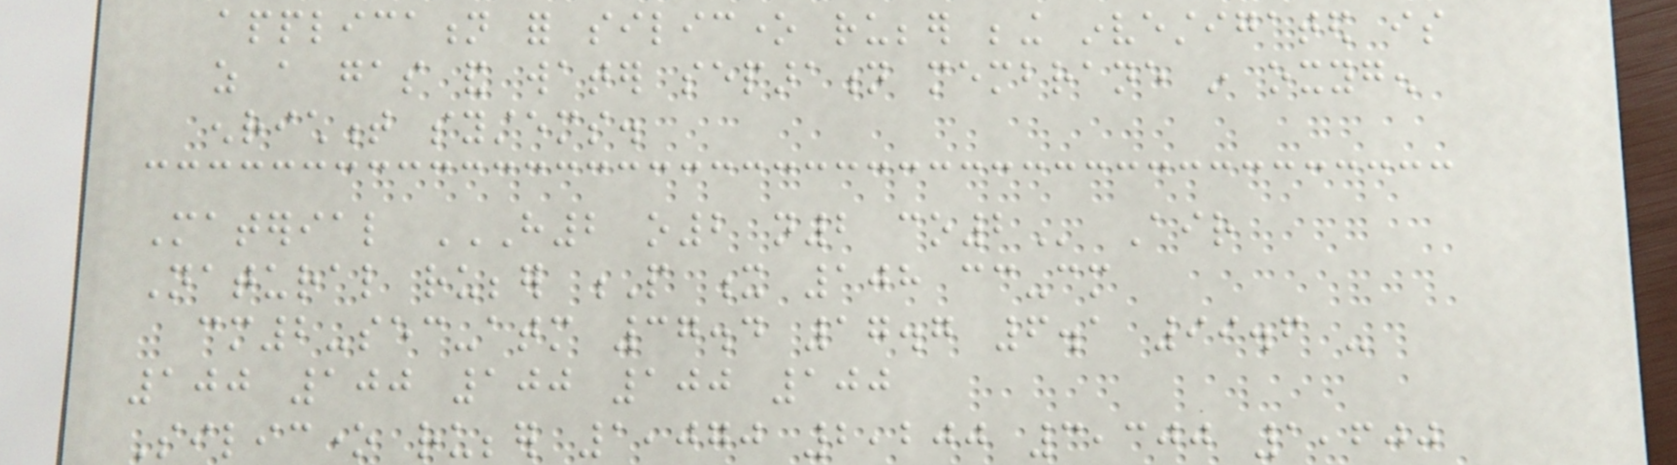application for silicone rubber being investigated is
as a gas and water separation membrane in oxygen
enrichment systems.
Material H2 O2 N2 CO2 Air
Natural rubber P x 108 cc-cm
cm2-sec-atm 37.4 17.7 6.1 99.6 -
100 100 100 100 100
Silicone rubber 1,070 2,200 3,300 1,600
